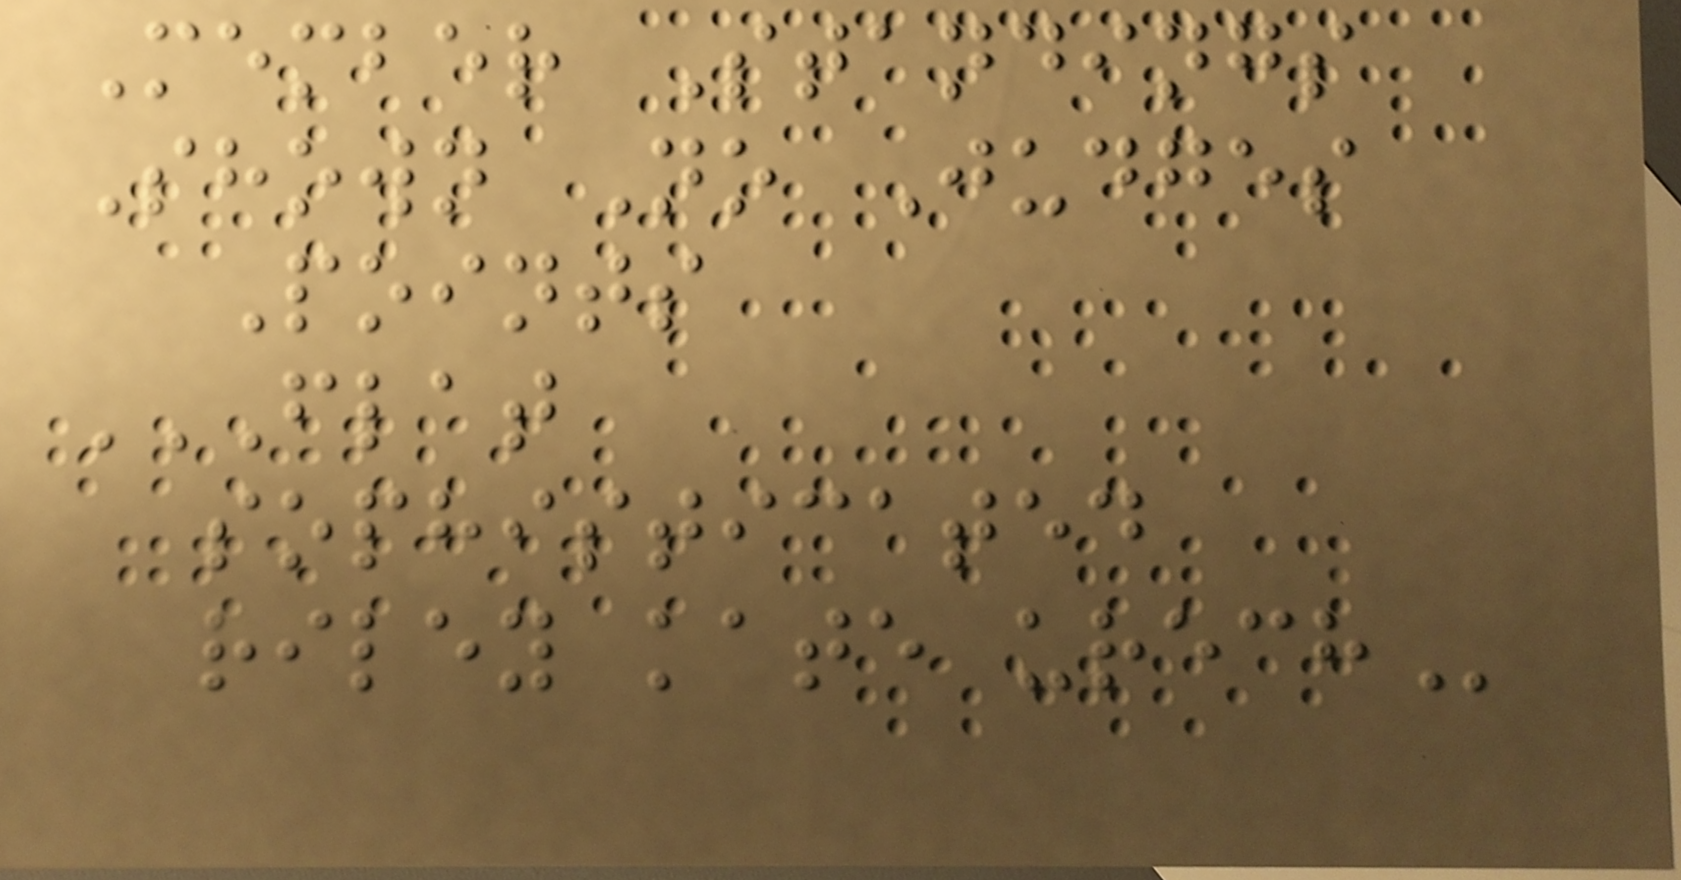Member Standings
Shown No Judges
Points
FLAT
SOPHISTICATED
RILEY KATE URECH
